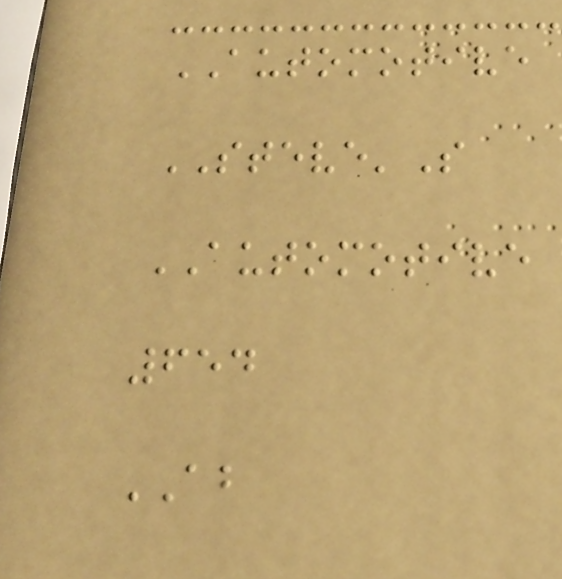AUTOMOTIVE
STEVE'S
AUTOMOTIVE
654
AB
